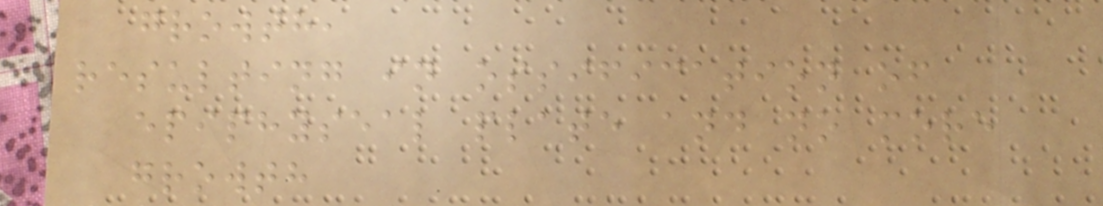growth,
resulting in ossification of
epiphyseal plate and no more
growth
